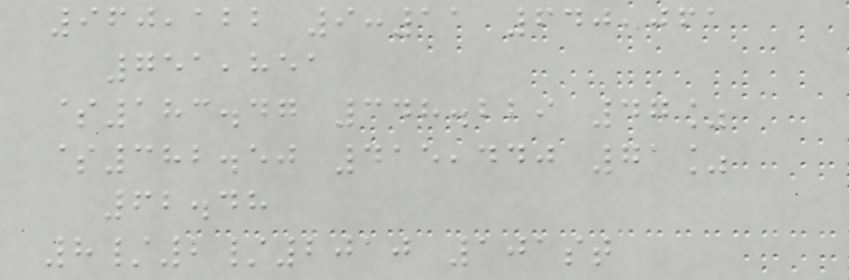960,122 9:11 640,061
751,851
$183.47 348.229 47%
$382.50 415,440 71%
62.48
8/2/2010 101st
